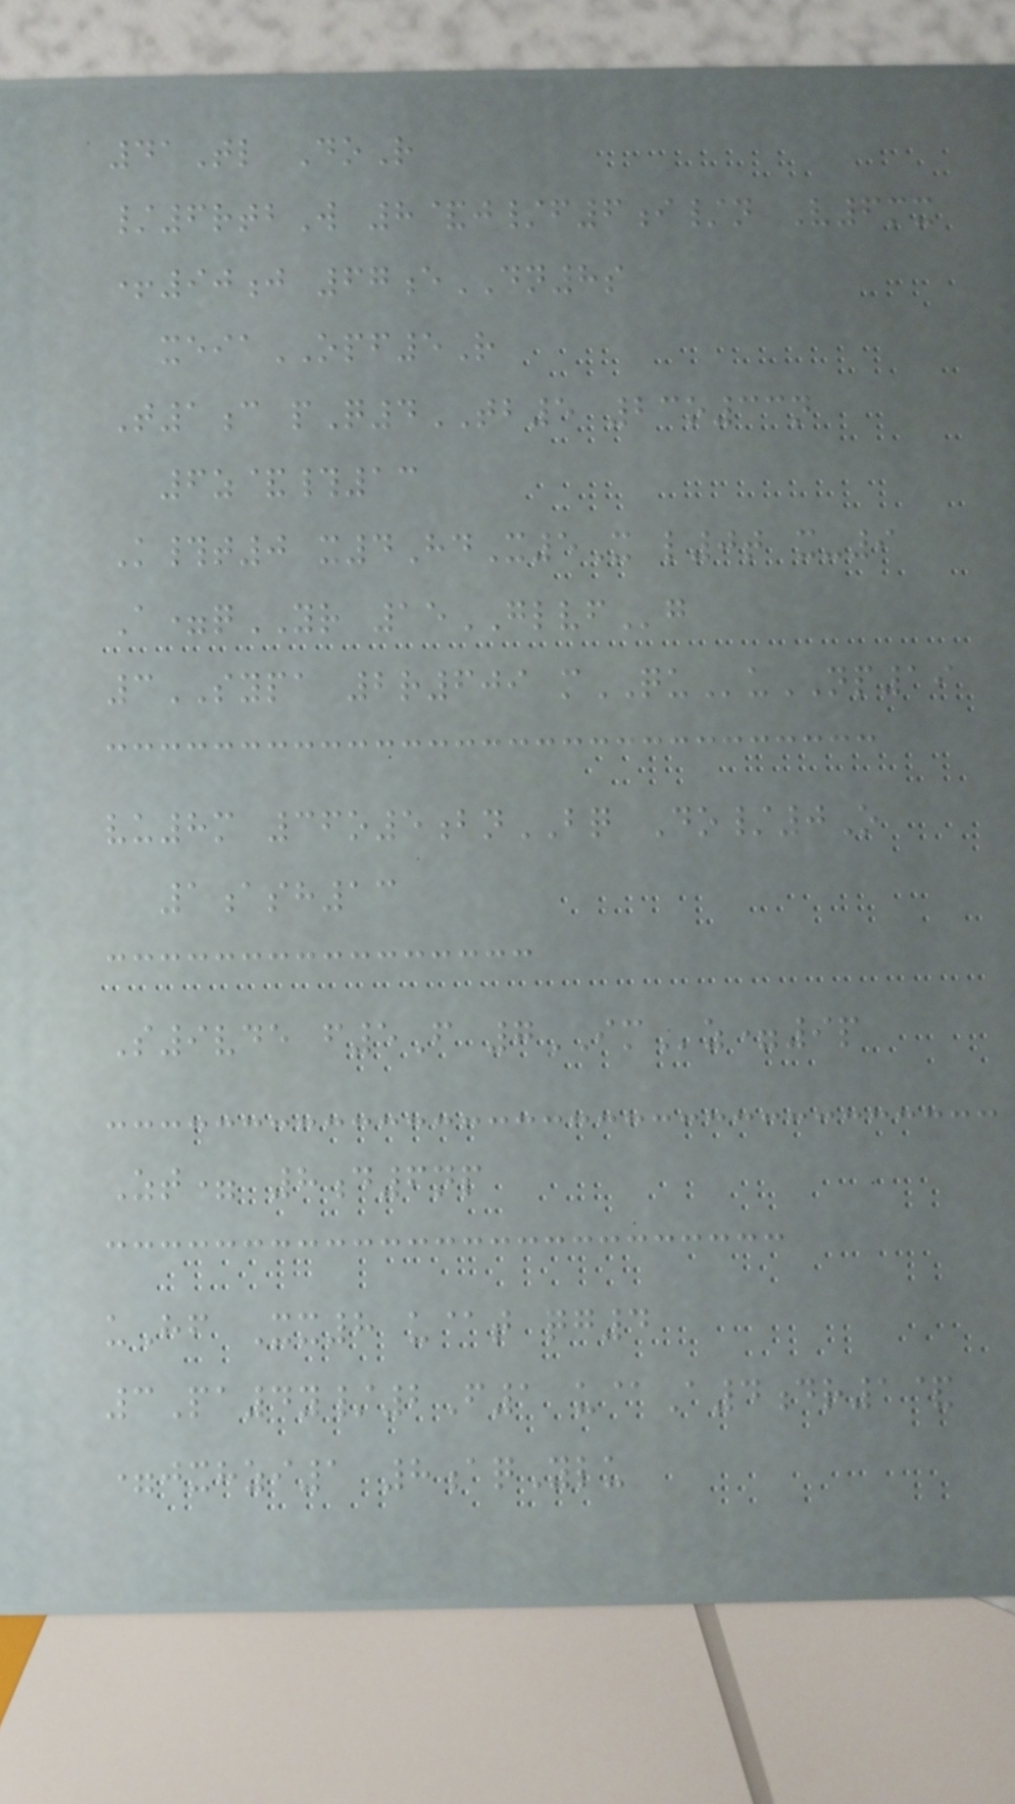41Tl DoR
/6rtbW 8&j/f6i/n V6mx
+90j 67eDN8s
xeiaOPF5R
T1c pQ4TB5 23o33n
6z&#13
K#t0 x4HdX5X l0t x-9
A=qYR 15GLVFg
3SYPA 2r609 mQUuNP19
vu8m 36o5bnBQ Do/0O
1ash13
S9vde f5F 7IMz=9p
Zt= 8d6np
uHf Xx8 u@t qg4
3Pa4y/2F1 u@A4dr1&
=jxhzi1 8aqYlu
